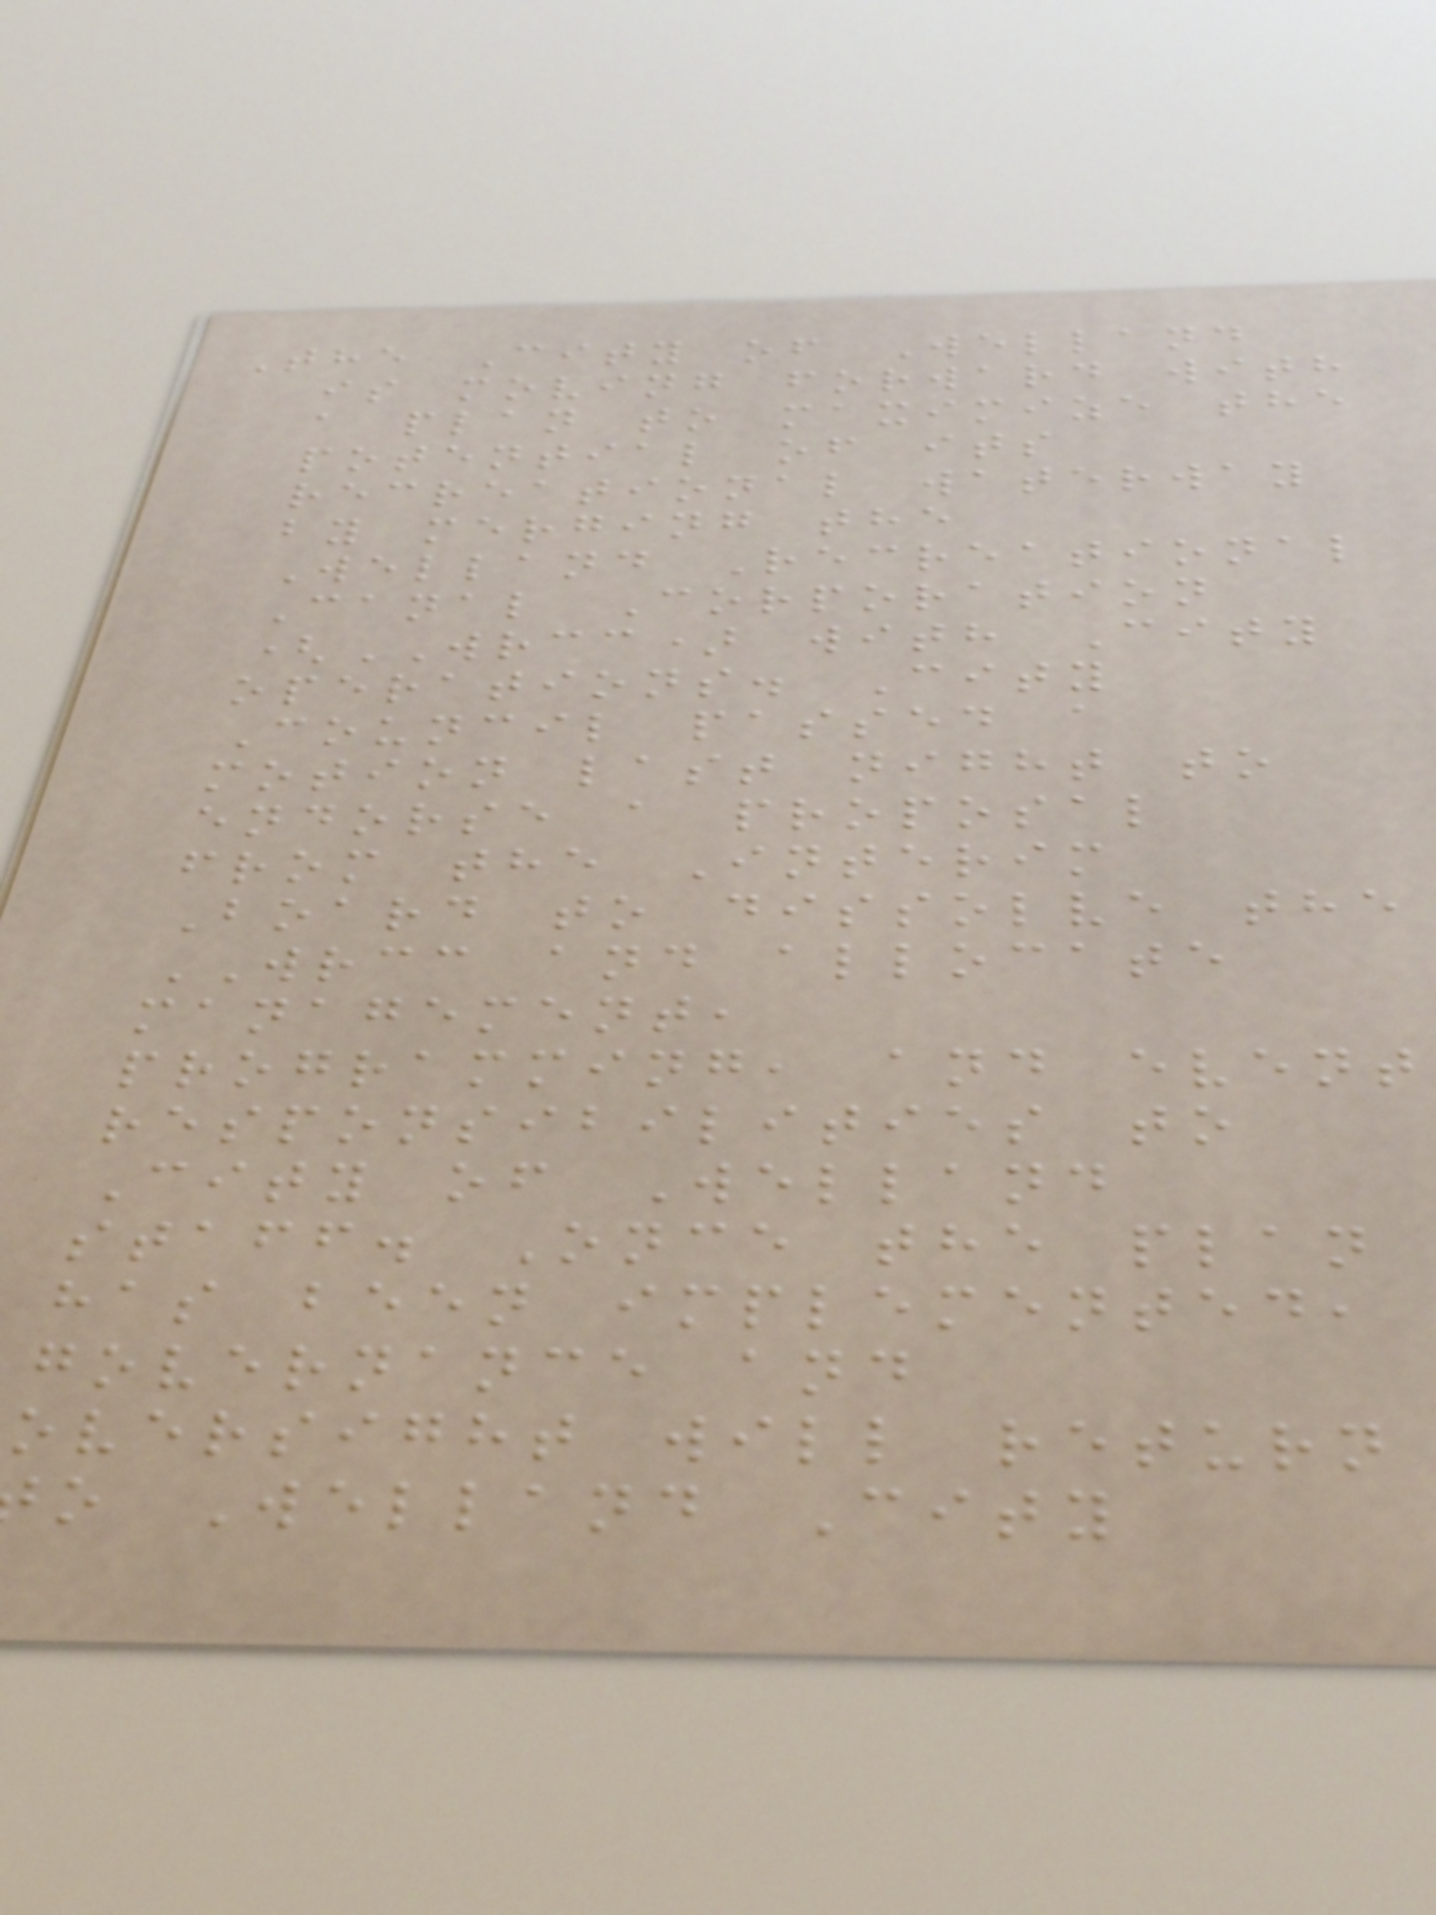The City of Welland
is moving forward with
a plan to maximize the
potential of its
recreational waterway
by merging the
Welland Recreational
Canal Corporation
(WRCC) with City
operations. City
Council passed a
motion last night to
endorse a proposal
from the Interim
Board to dissolve the
WRCC and allocate
management,
programming, and event
responsibilities to
City of Welland
staff. Once the plan
has been implemented,
governance and
oversight will return
o Welland City
